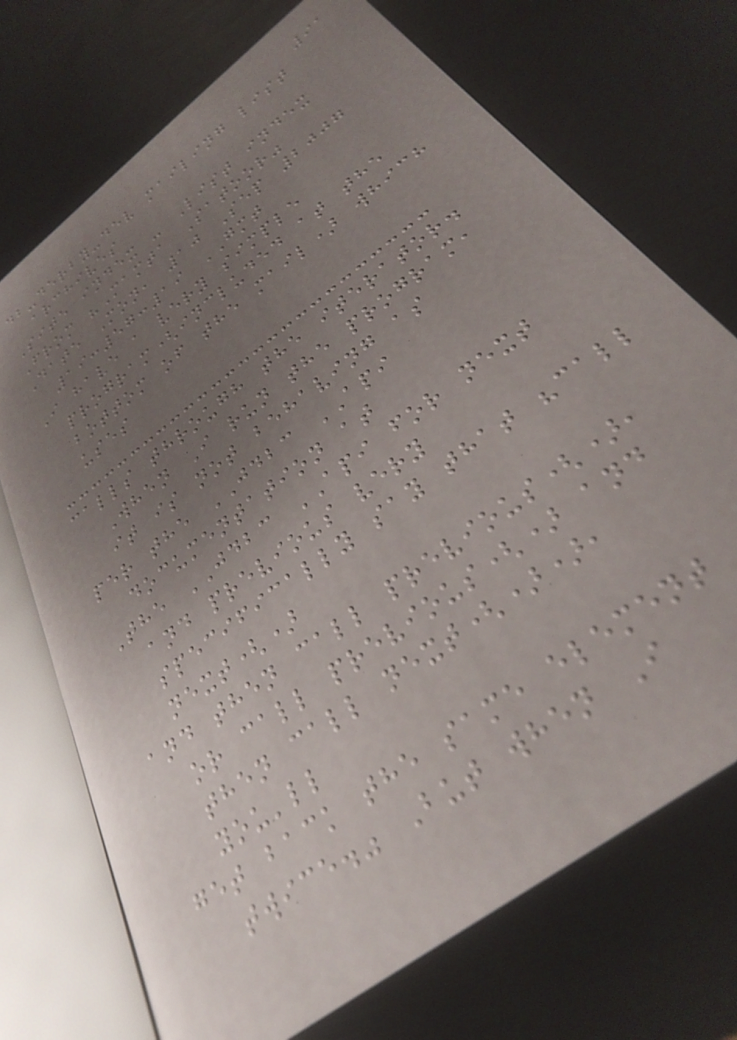91
db-derby-dev mailing list
archives
Site index - List index
From "Mamta Satoor"
Date Mon, 10 Sep 2007
19:57:19 GMT
I have a very simple
program(included at the
bottom of the mail) which
uses
calls through the iterator.
When I run the program,
it is not behaving as
per the JDBC API
documentation at
The JDBC API for next
and previous very
specifically say that "call
next()
and then call previous(),
or call previous() and
then call next()),
you'll
get back the same element
twice." But when I
